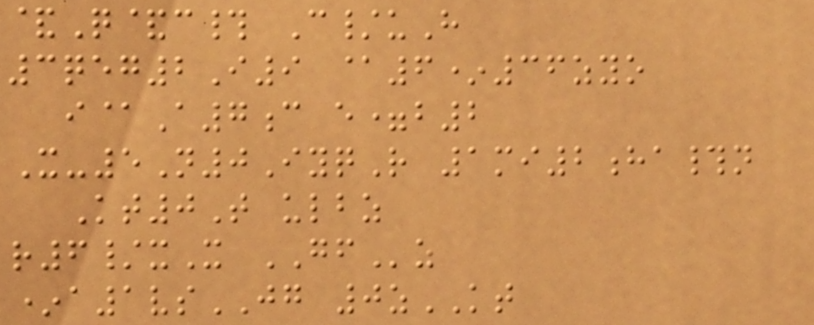&Q&c# C/uH
3qeg2I9 @6*36zyo
i@A7c e=b2
X-5N0IyqR 1mi2ha#n
Kt0T ulbz
r6/xX GFz
*a1vsJG 0zKT
